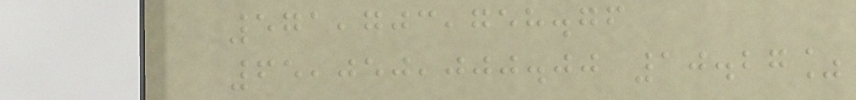571,703,758.76
65,050,000.00 10.27%
